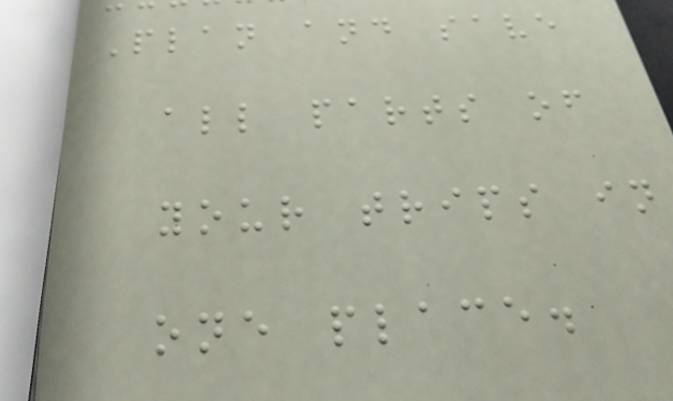Plan and save
all parts of
your trips in
one place.
